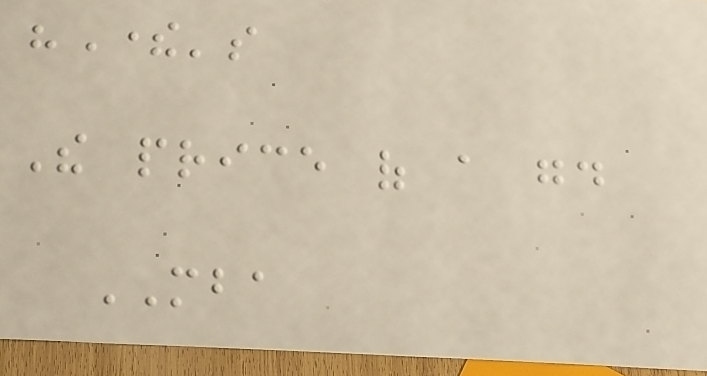"There's
The price of a good
MBA
